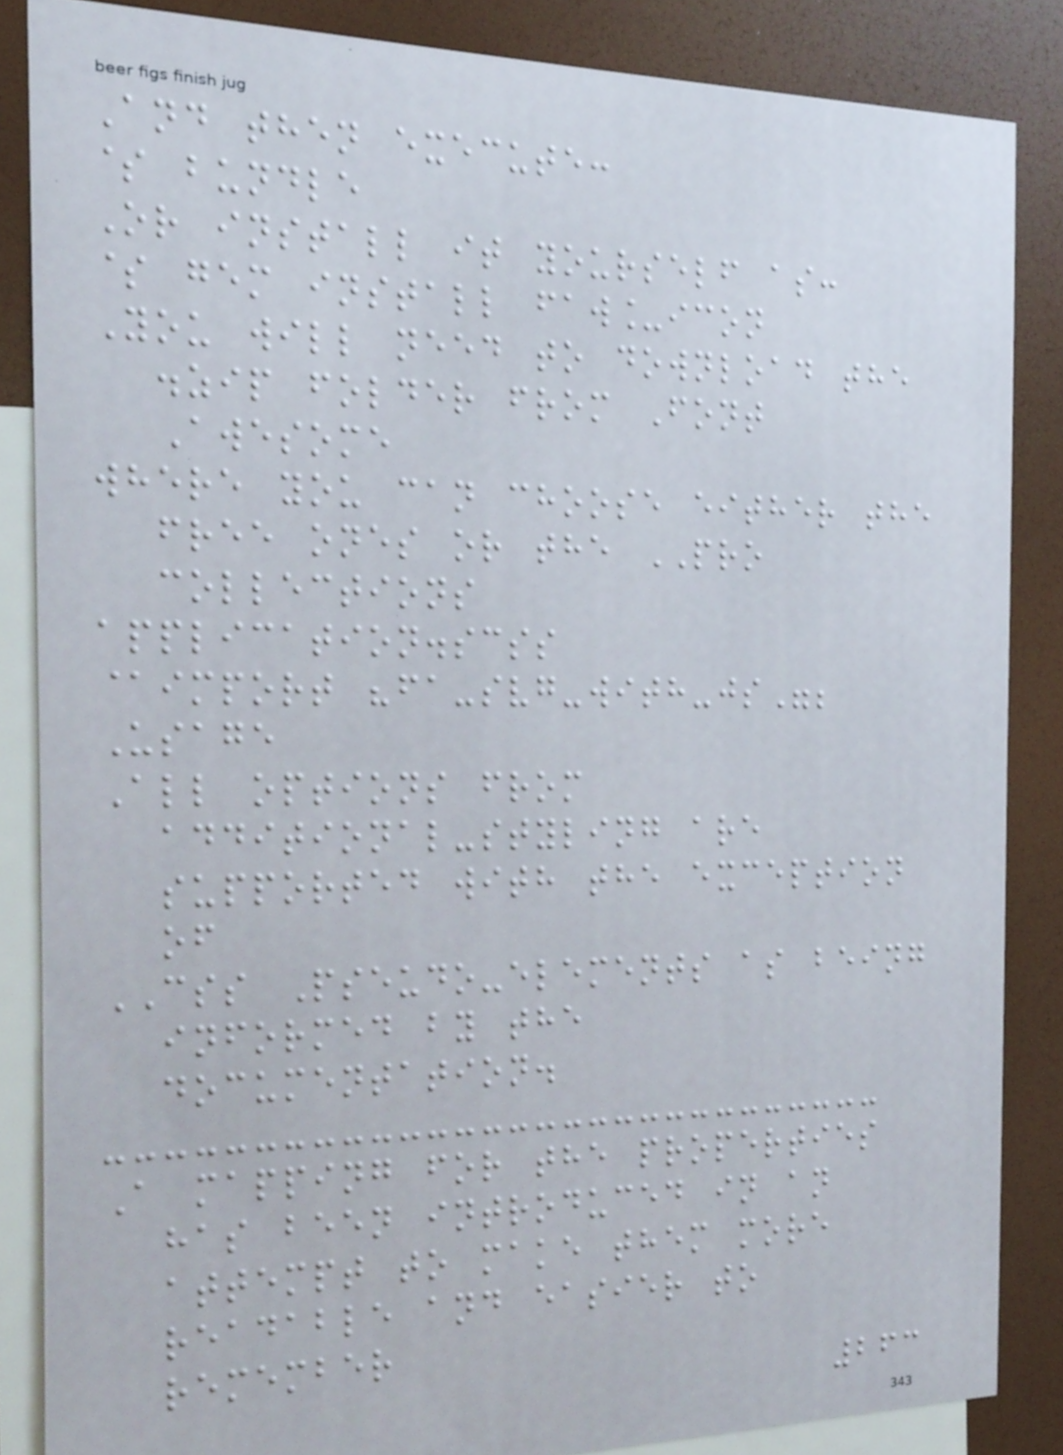And then execute:
$ bundle
Or install it yourself as:
$ gem install faw_icon
You will need to download the
.zip folder from Font
Awesome
where you can choose either the
free ones or the PRO
collections
application.scss
@import "fa-svg-with-js";
Usage
All options from
additional-styling are
supported with the exception
of
CSS Pseudo-elements as being
informed by the
documentation.
A mapping for the properties
has been introduced in an
attempt to make them more
readable and easier to
remember
263
